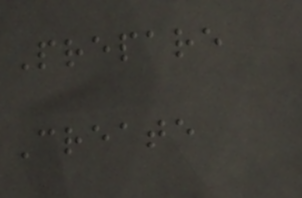Prepare
Create
